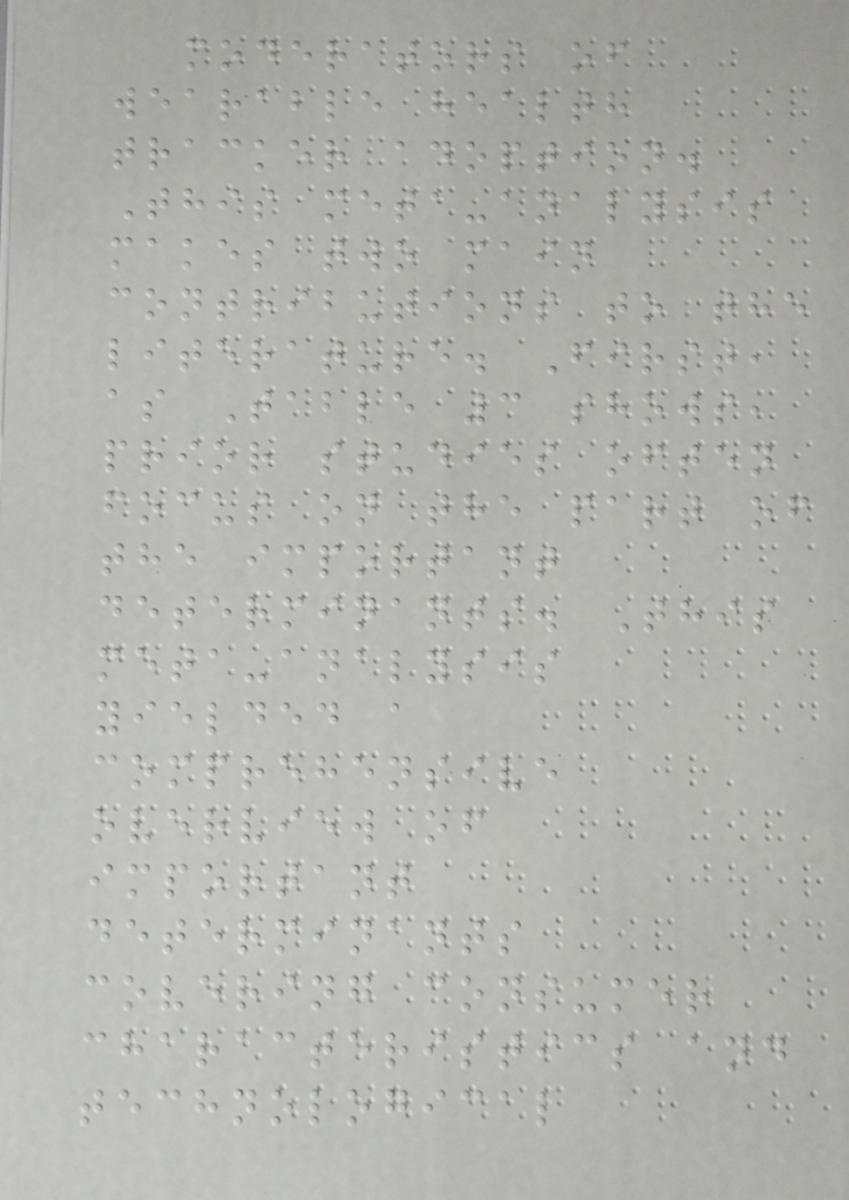moderators of
wearable health
tracker adoption.
This meta-analysis
makes two main
contributions to the
literature. First,
as Table 3 shows,
prior studies often
focus on the part of
the important
determinants. This
meta-analysis
yielded a
comprehensive
overview of
important
determinants
covering consumer
characteristics and
technological
